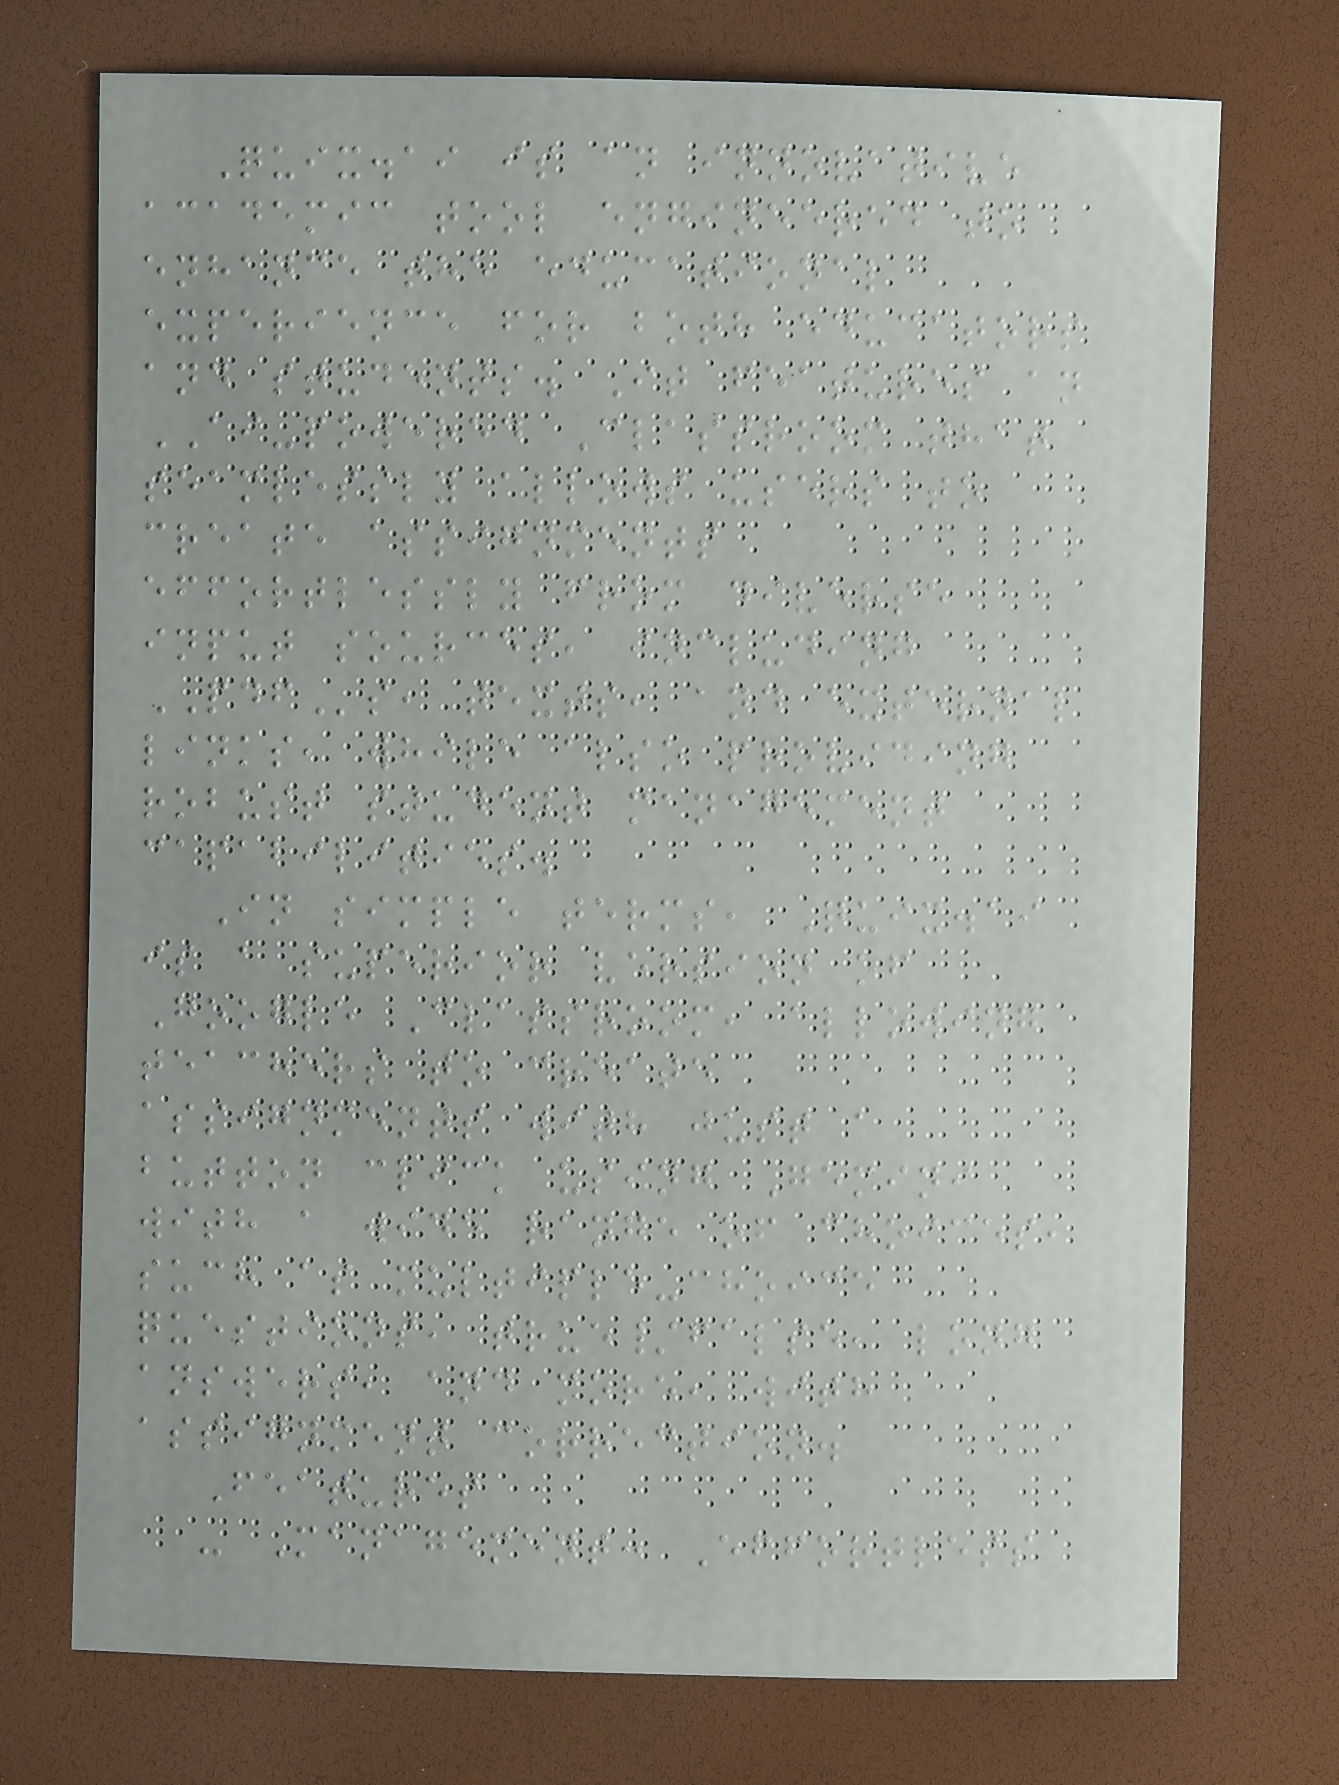Quix.ai is an innovative
academic tool engineered to
enhance the educational
experience for both educators
and students. It features an
AI-powered Classroom that
seamlessly allows users to
create assignments
effortlessly from diverse
input sources, including
PDFs, texts, and external
links, while also providing
robust student management
capabilities.
In simple terms, Quix.ai
is a superior version of
Google Classroom, allowing
teachers to create
assignments with just a
button click using Gemini
with a wide range of choices,
such as multiple-choice
questions, true/false, long
answers, and more, with
assignment correction.
Features
- Management: Effortless
